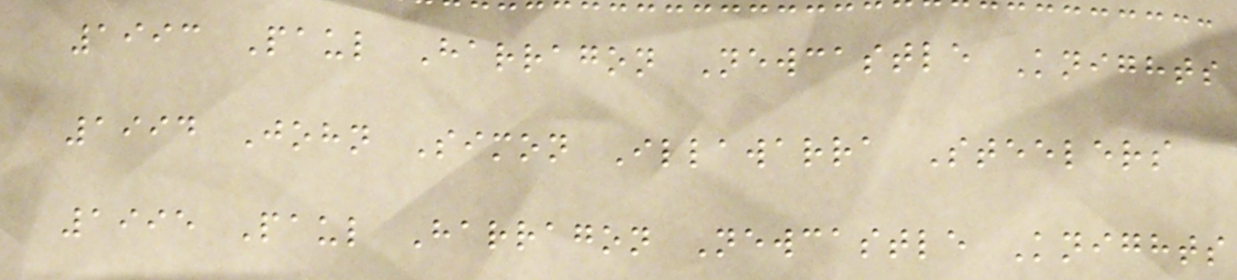1993 Paul Harragon Newcastle Knights
1994 John Simon Illawarra Steelers
1995 Paul Harragon Newcastle Knights
